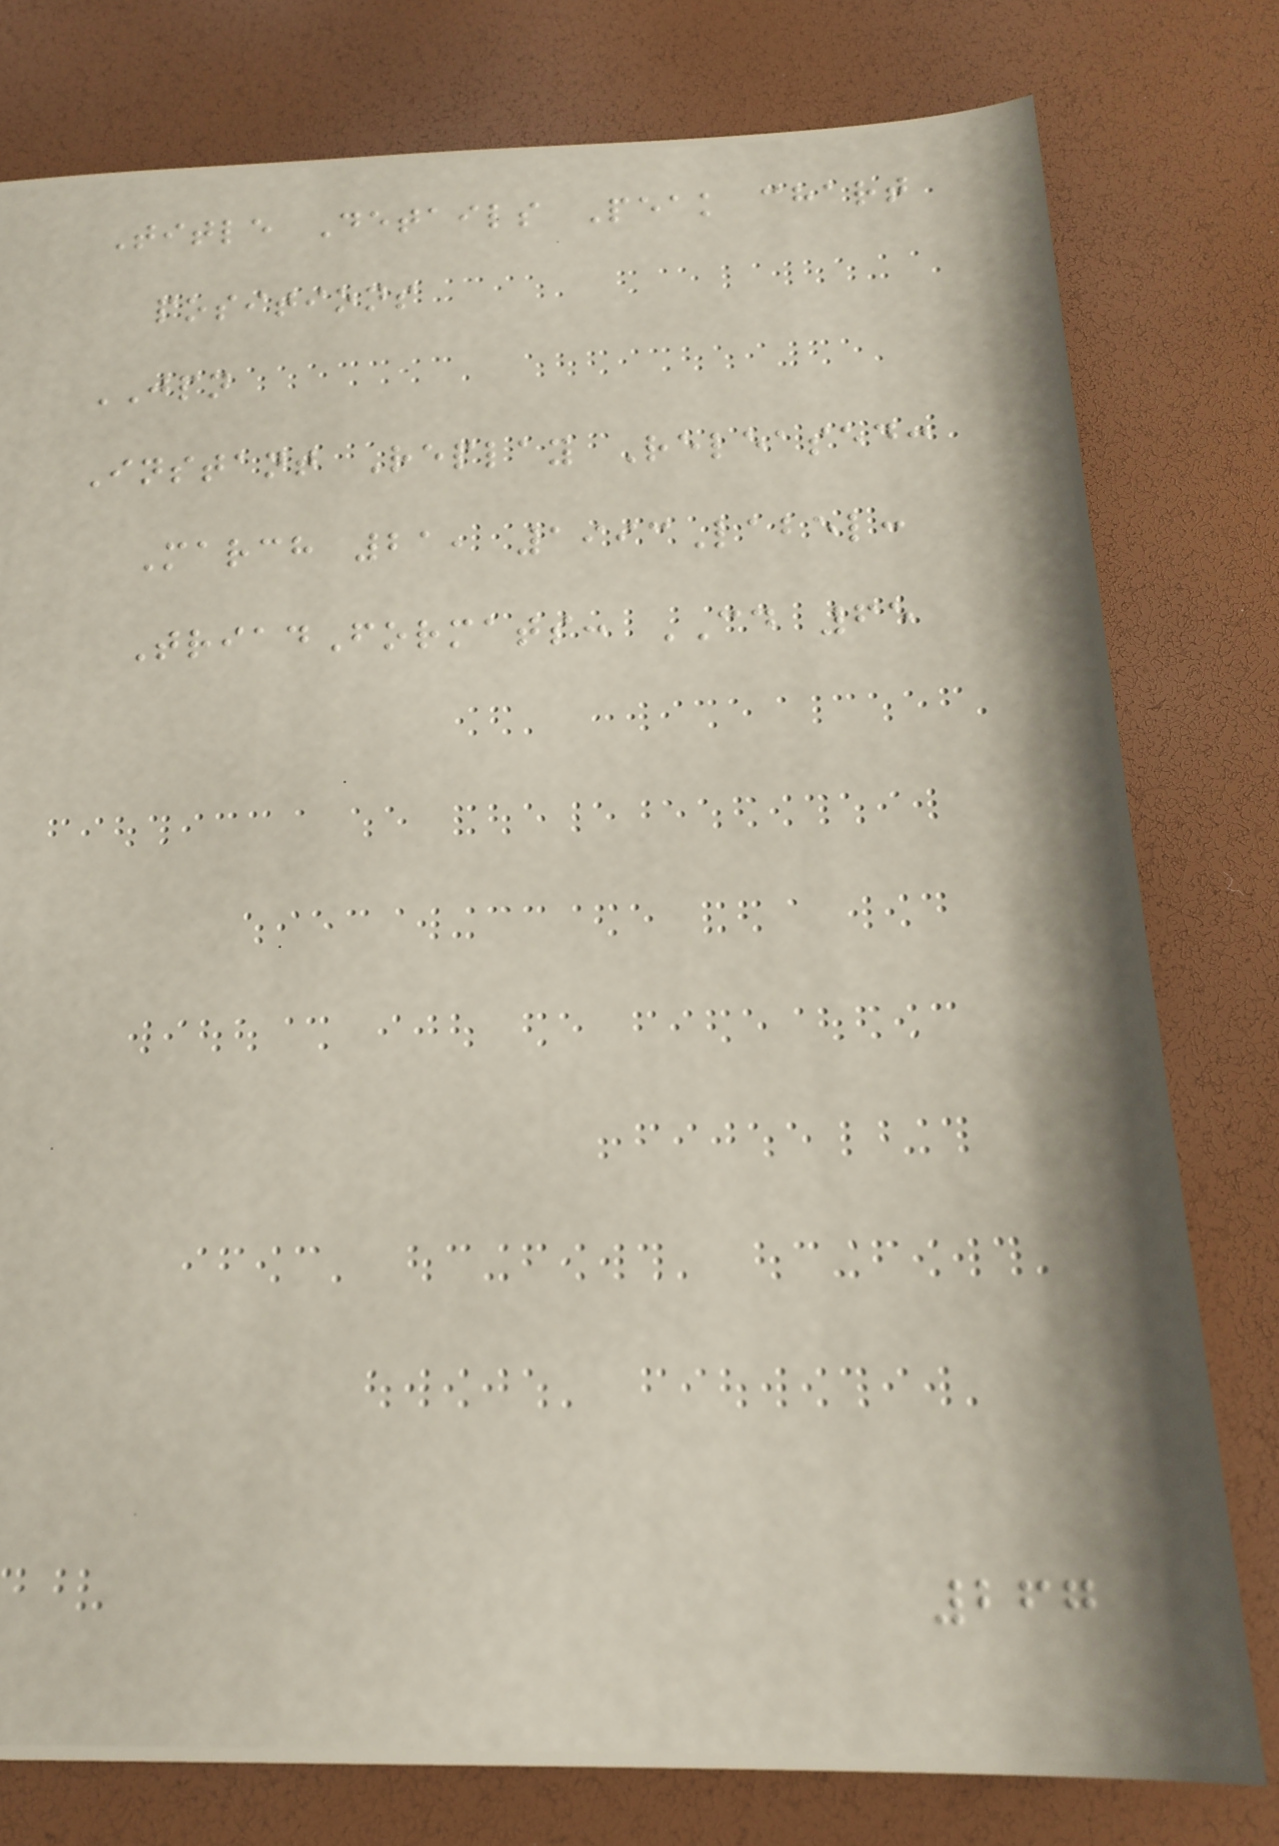Title Details Peak chart
positions
JPN
Instant Replay Released:
March 21, 1993Label:
TriadFormats: CD 65
267
